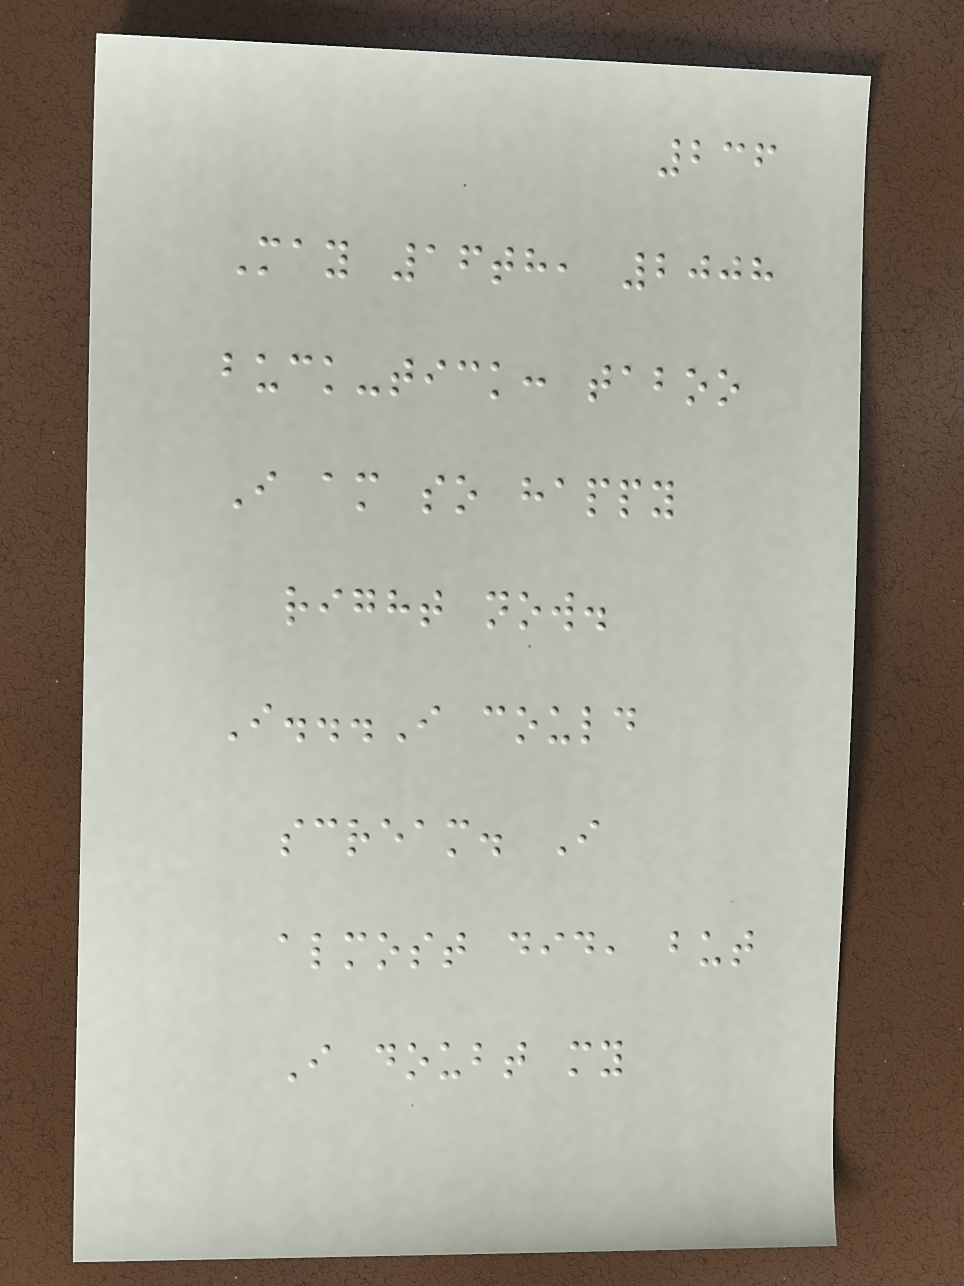236
May 16th, 2008
buck-tick: taboo
I am so happy
right now.
I...I could
scream. I
almost did, but
I doubt my
